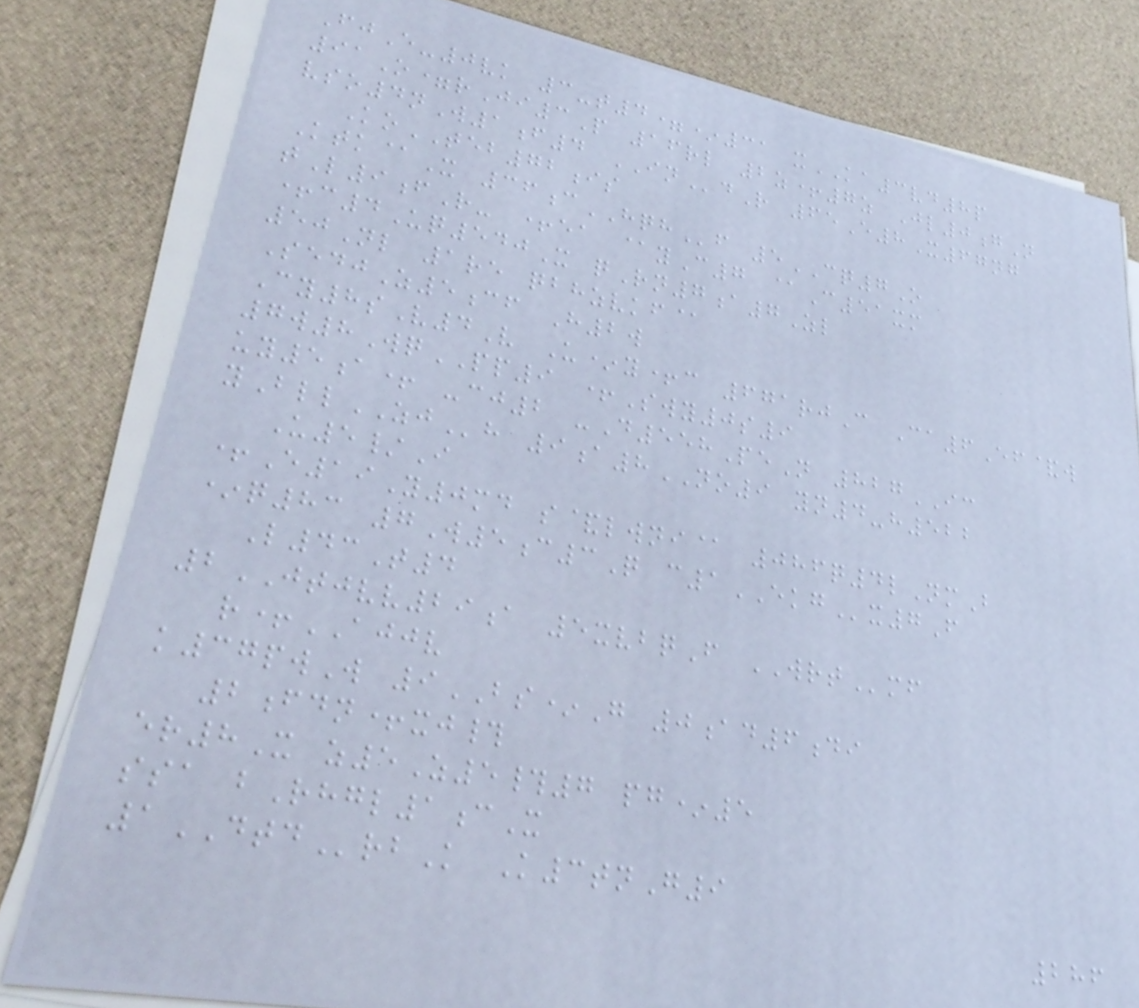FjE-0vk 3-t4=*31 xKA3vd8p
91O=rJi3P 16rl 2z+7z Jl0gN
vso4nW1f4 INdR 65E8X67ng
KoTEB72is
Ktk@X 36cHQHf 5CQ7O
tL9fR- +ea @yC7 @C51xm
+c4Uq540X qRn7a7Zl
50Nl 1re qbhzvkf@
SedjZ5cf H2w
Cy8sV4V U*y+c 671rjC Ca6Ef&w
7w8WqPP9 +Swy0s9
uy5a+ -cj2 -D558PeN 827IC
yBllZJh 9a8NO9 yn4-h522
U5/I
+E19Y0md s&lwni@ 086q4lNmB
*q83 7W5c3Q c1EKGx7F
L43T4
2JTJVV29a 5xvbqF WRTmf
r+AJJV
k37pwW 9BS*G 0ad6di
2fdn+xj#
er8X z5Z5#7 pg*5
ssa bRhgl1cX
1DTDrbK K3tnG9
286
